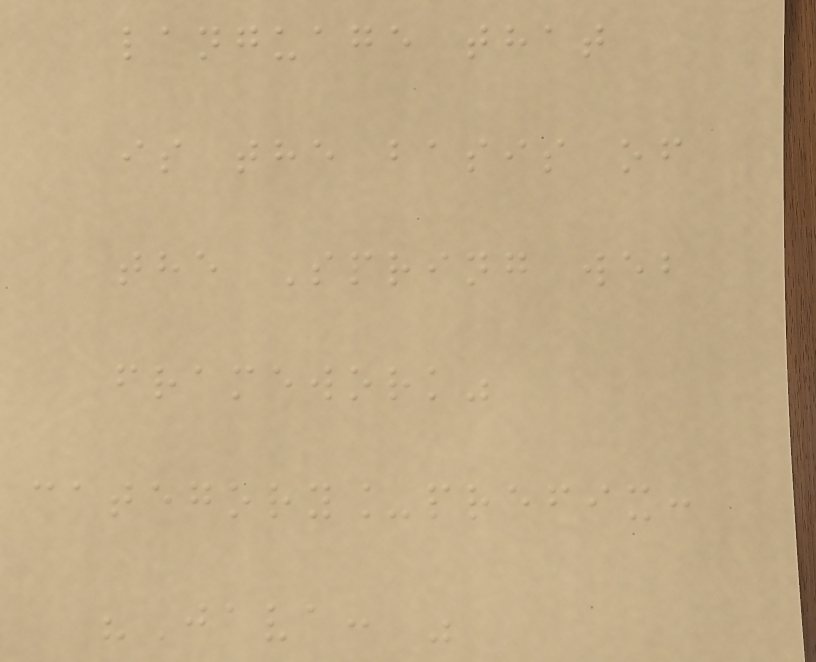language that
is the basis of
the Spring web
framework"
category_prefix:
"Java: "
